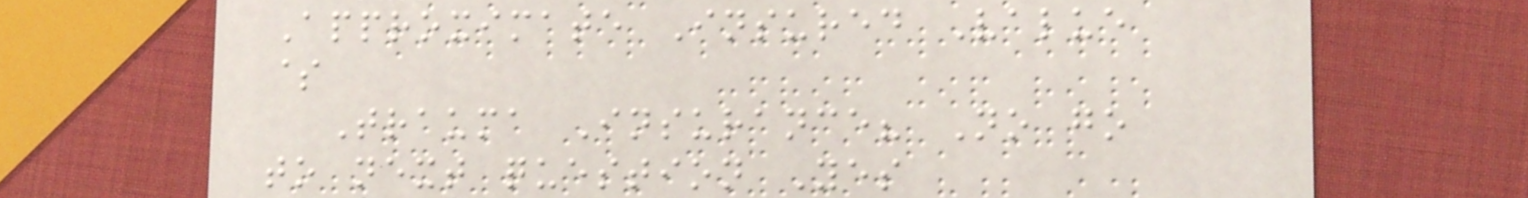Approximate Insured Value
$
Trauma Insurance? No go
to next question Yes
